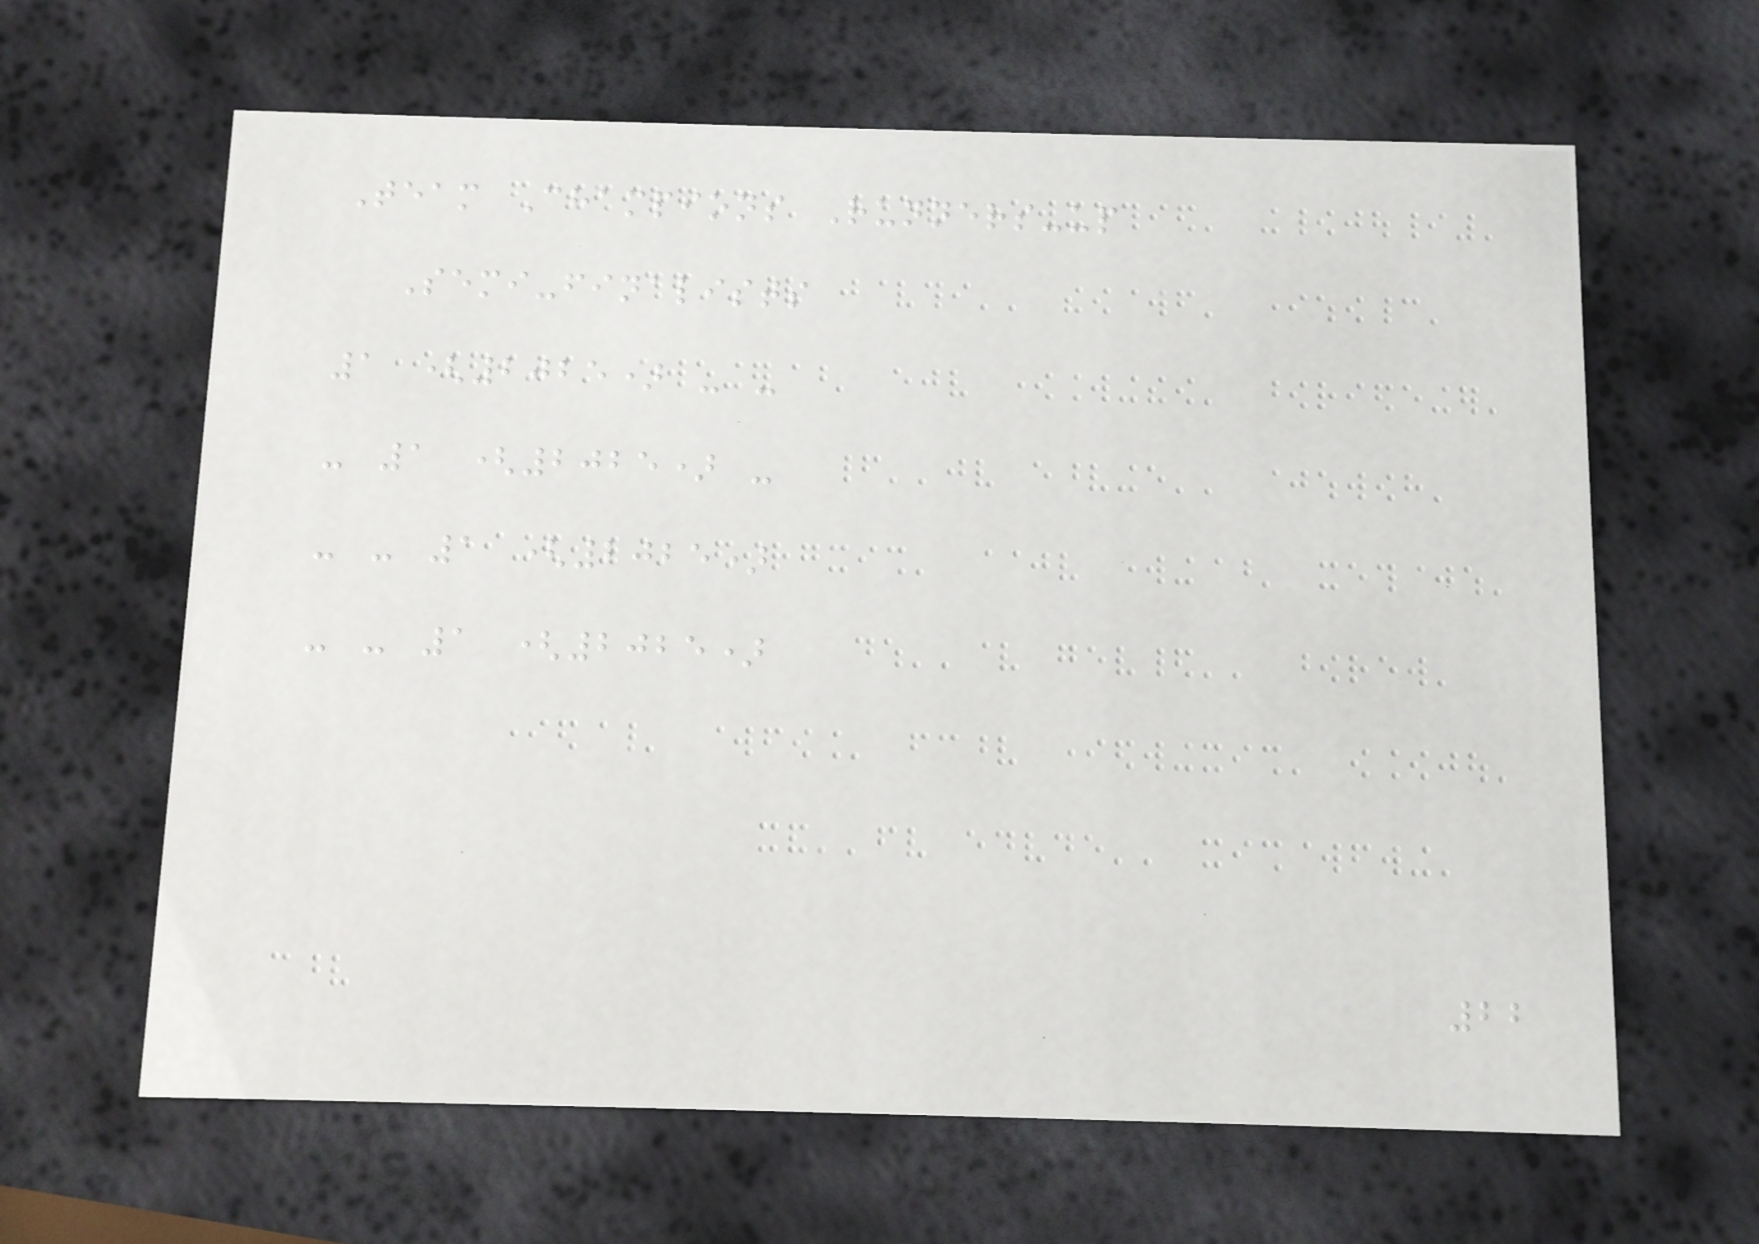Team Champions Runners-up
Semi-finalists
1 (2025) - -
- 1 (2025) -
- - 1 (2025)
- - 1 (2025)
22
